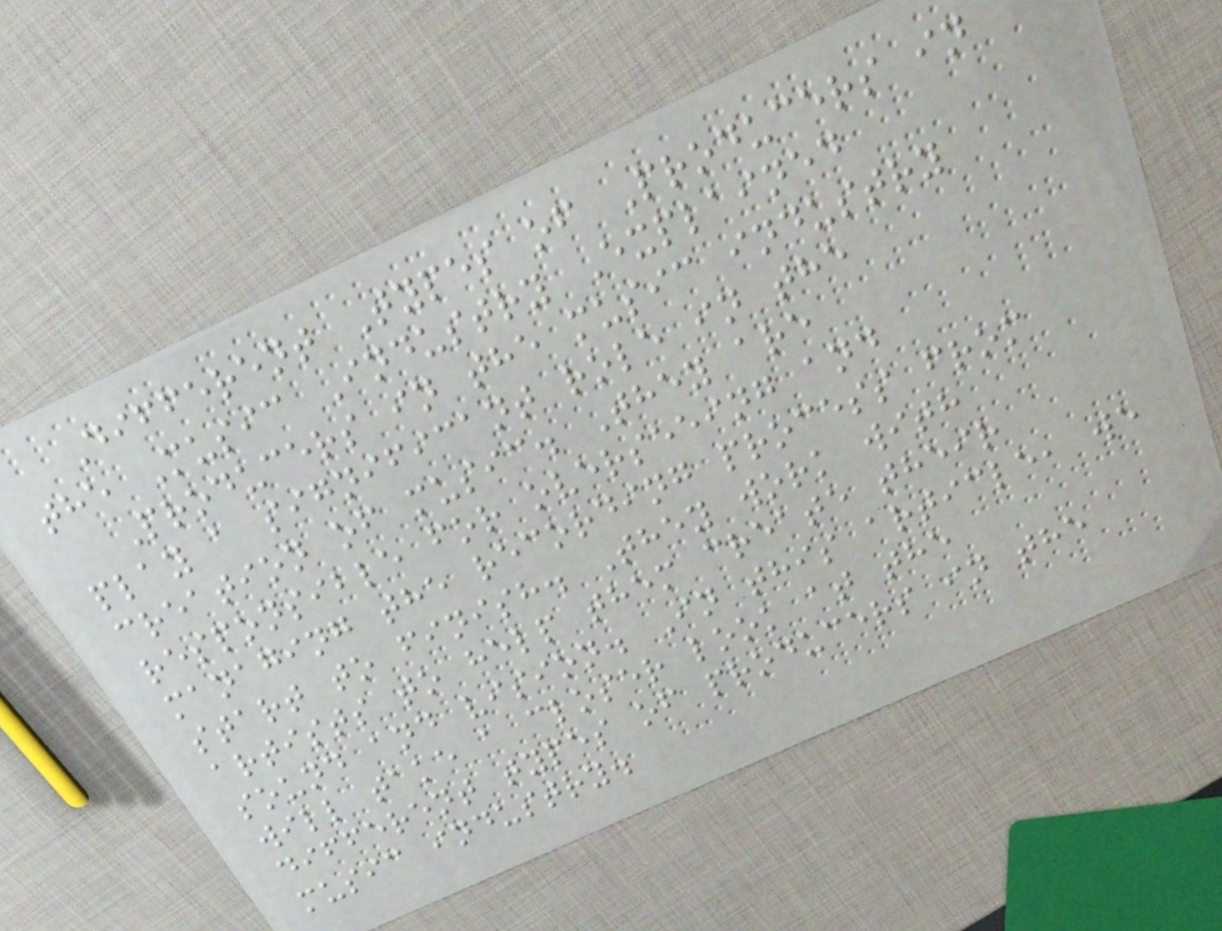Different Types of Producers in
the Music Industry Explained
Producers in the music industry
play a significant role in the
creation of music. They are
responsible for overseeing and
managing the recording process from
start to finish. They work with
artists to help them create their
sound and vision. In this article, we
will take a closer look at the
different types of producers in the
music industry.
